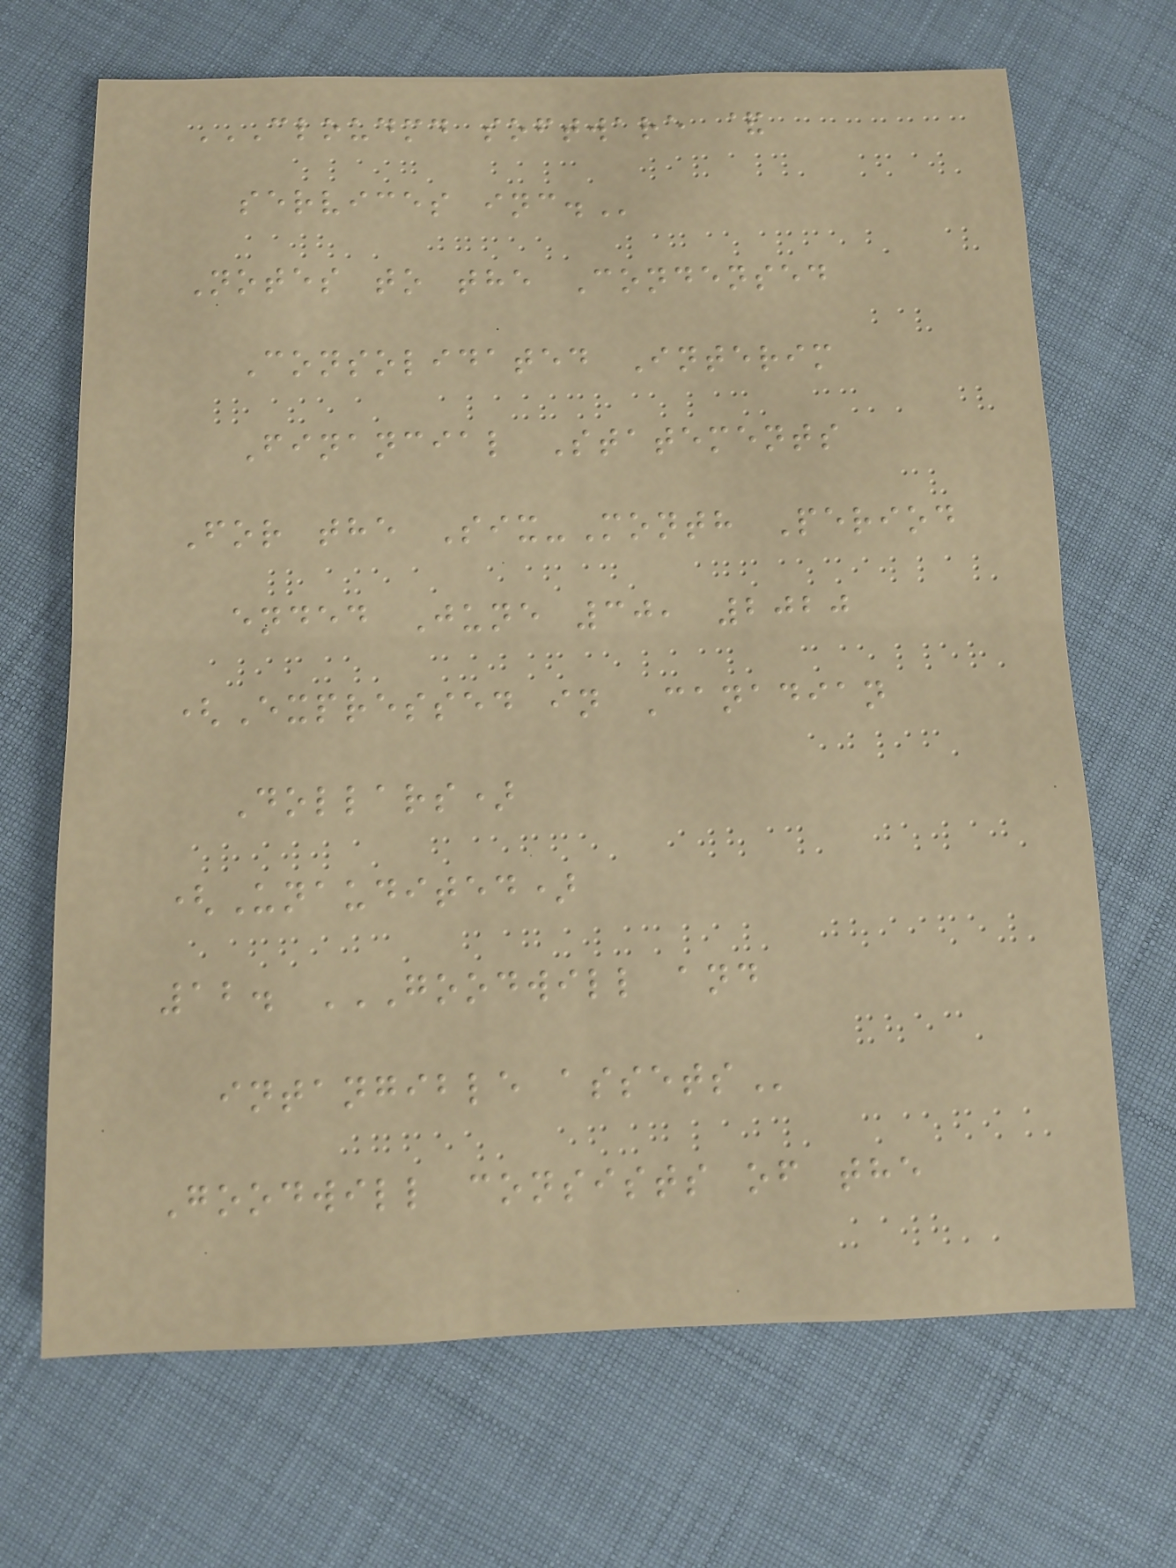CLOUDMD SOFTWARE &
SERVICES INC.
Notes to the Condensed
Consolidated Interim
Financial Statements
For the Six-Month Period
ended June 30, 2020
(Expressed in Canadian
Dollars)
(Unaudited)
12. GOODWILL AND
INTANGIBLE ASSETS
Goodwill consists of the
